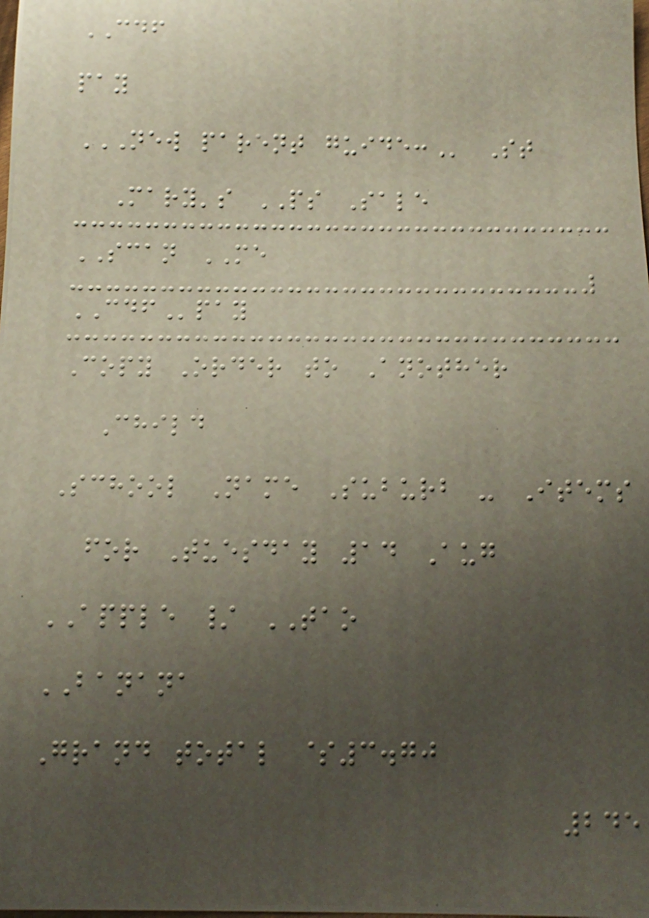CDF
pay
NEW PARENT GUIDE: St
Mary's PS Sale
SCAN ME
CDFpay
Copy Order to Another
Child
School Name Suburb - Items
for Tuesday 14 Aug
APPLE / TAO
BANANA
Grand total $3.70
245
